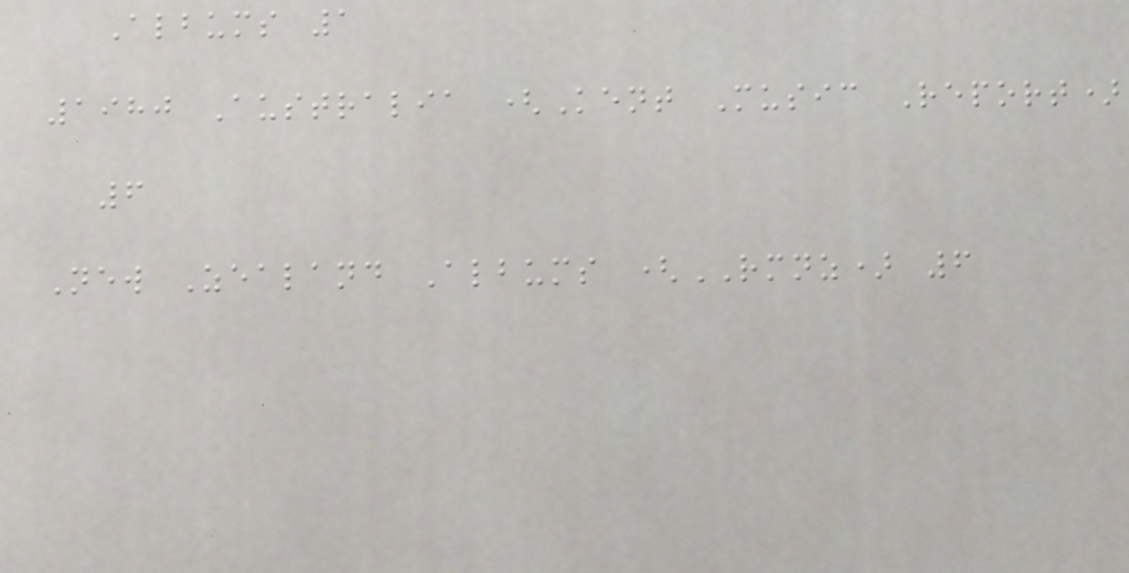Albums 1
1980 Australia (Kent Music Report)
6
New Zealand Albums (RMNZ) 6
